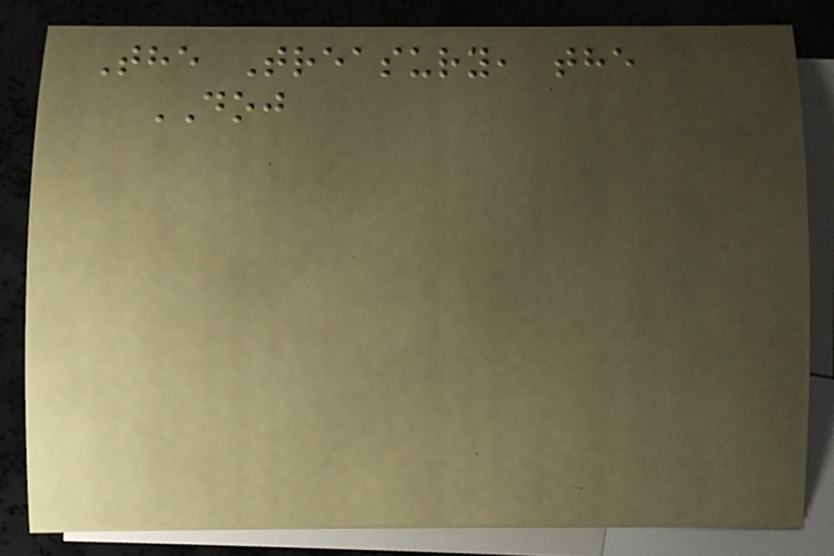The Treasury, the
DOJ
